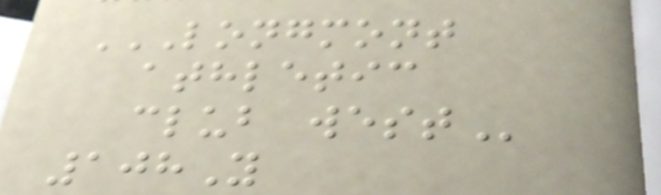LONGMONT
ATHLETIC
CLUB WEST
108Y
